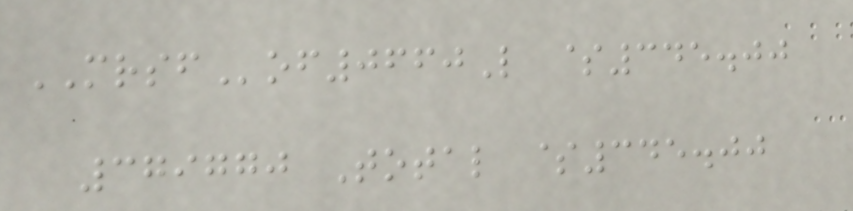MRSFof0660L $345.00
379770 Total $345.00
